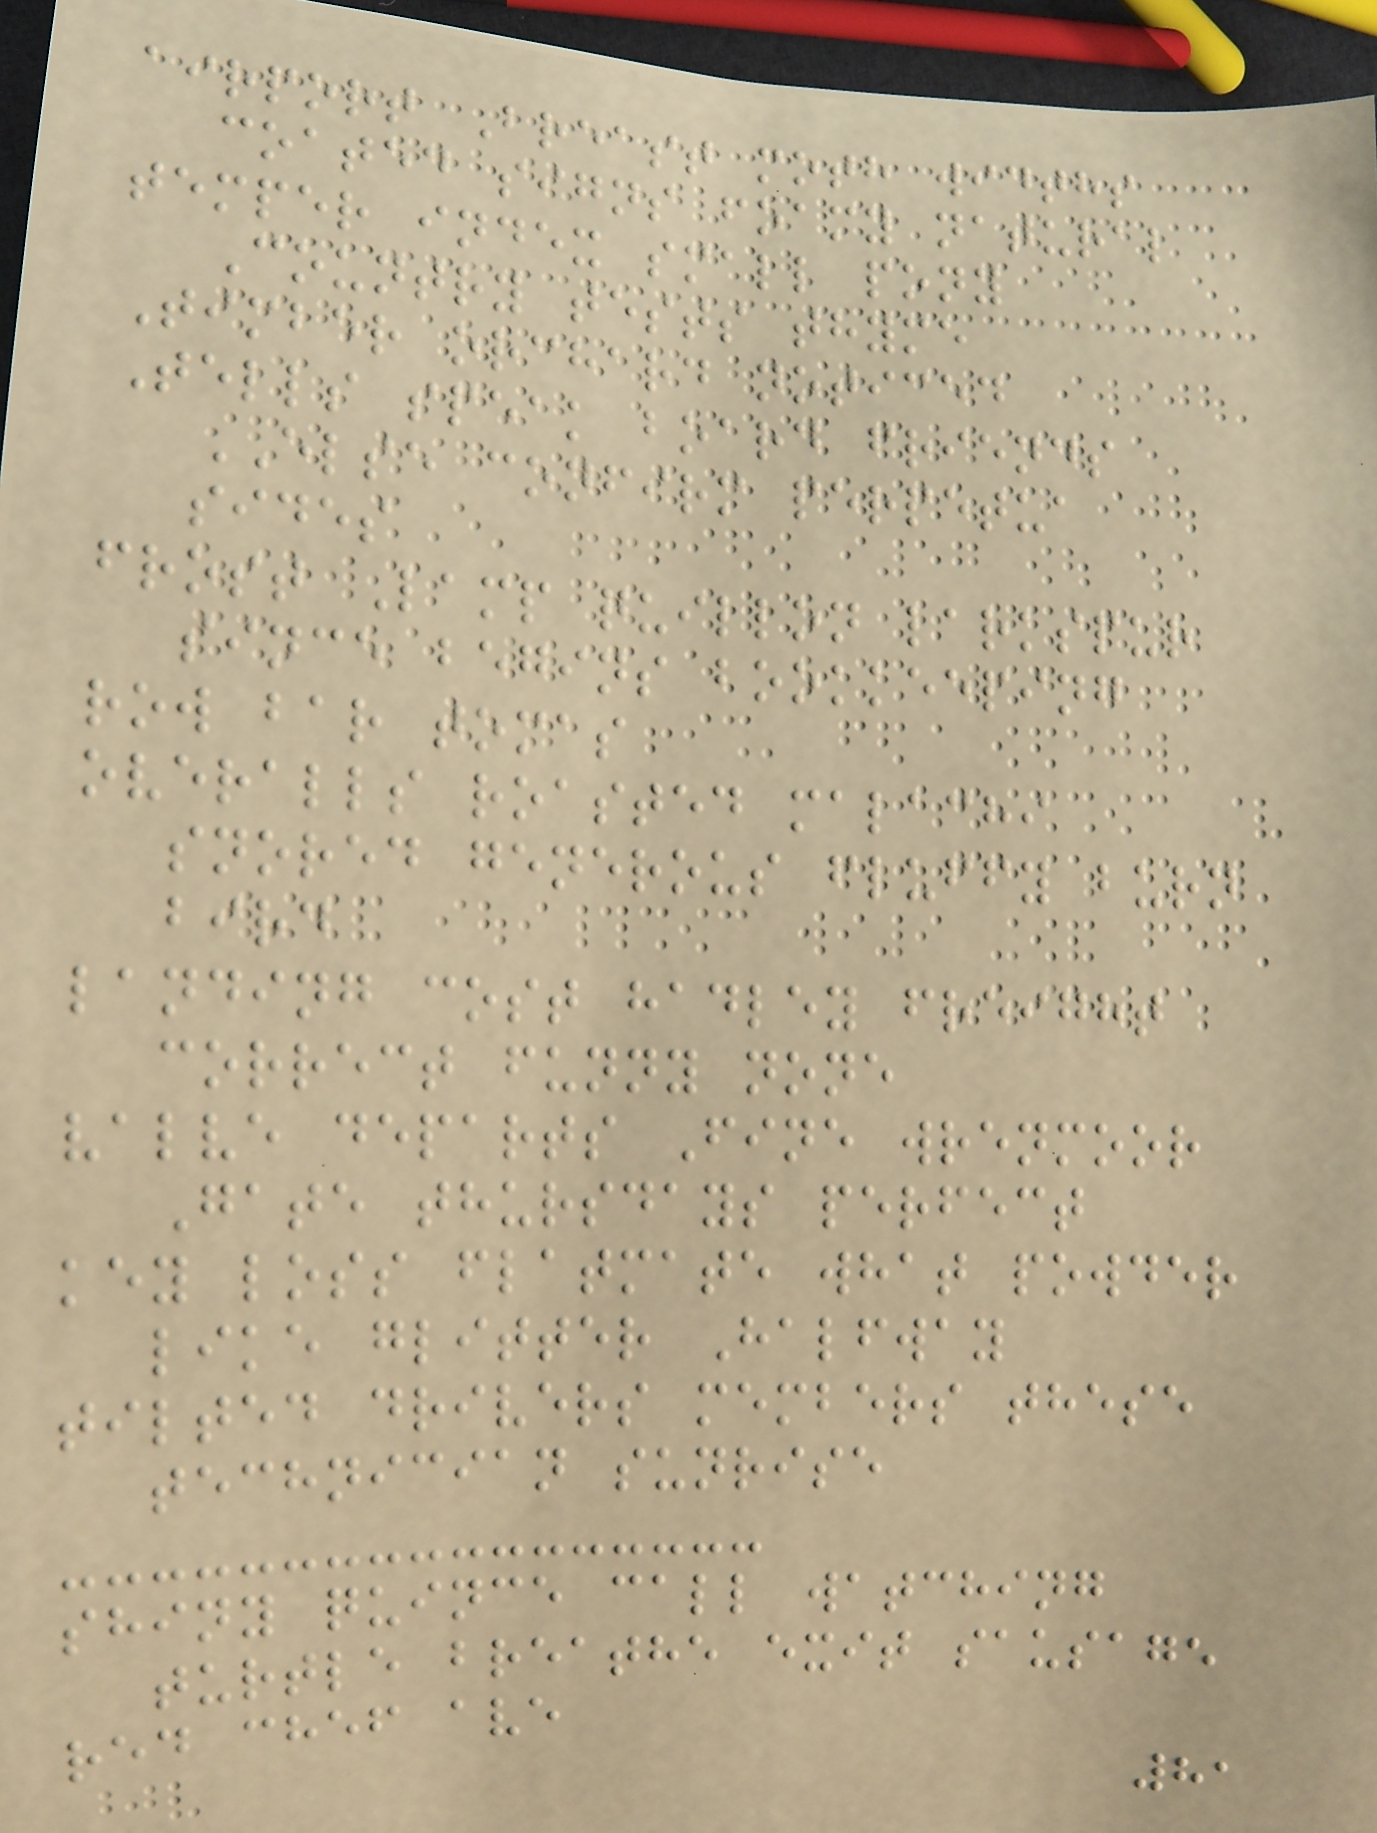airport Breast moth widths
coated signs foamy natural
temper index small pony
Country tests thyme
Timber orchard noticed
Tells speak board friends
ELSE confirm perpetua
sides
frost Lamp quillon larkspur
since begins bookkeeping
row bar tomas
overalls roasted malachi
snored generous fluffy burn
bird
landing cost hadley freight
correct funny none
valve departs Fine wrenmoor
Gate thursdays perfect
key loss flatmate what powder
like glitter Halfway
tilted drivers members these
technician sunrise
shiny quince call watching
turtle breathe exit sausage
red chef ave
81
